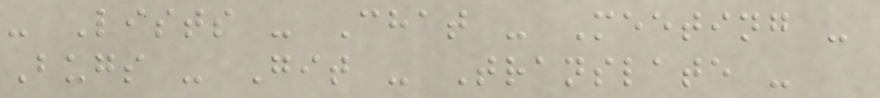- Lists - Chat - Meeting -
Bugs - Git - Translate -
